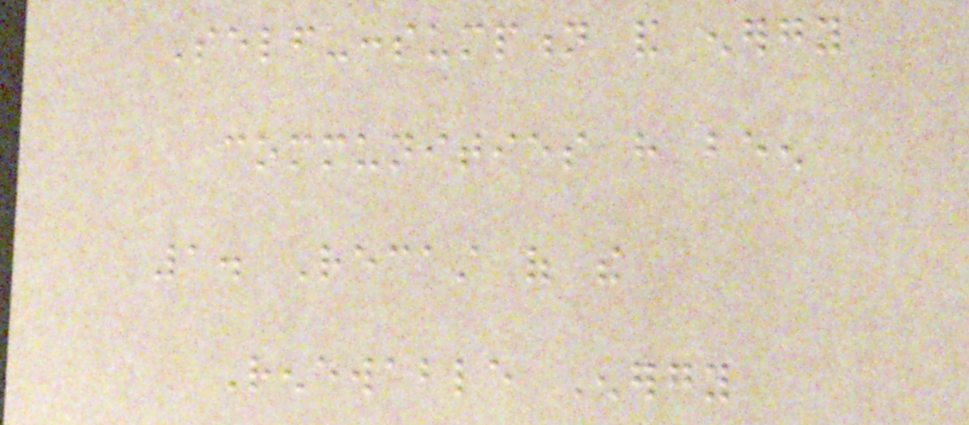Self-consumption and energy
communities have been
1. Recast of the
Renewable Energy
